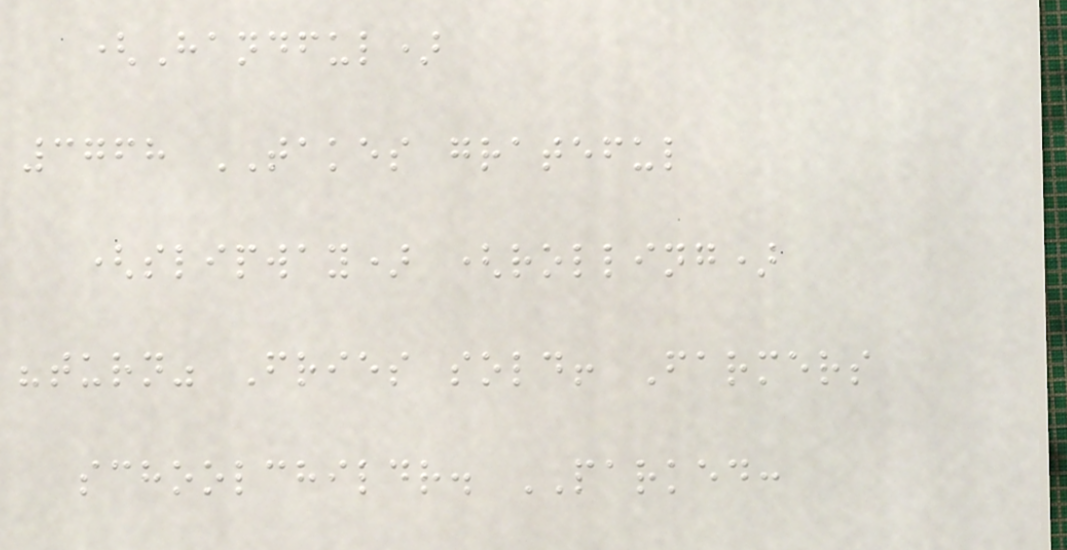(Handful)
3768 TAKES grateful
(slipway) (rolling)
"turn" Fries sold! Farmers
schoolchildr. PARKED:
